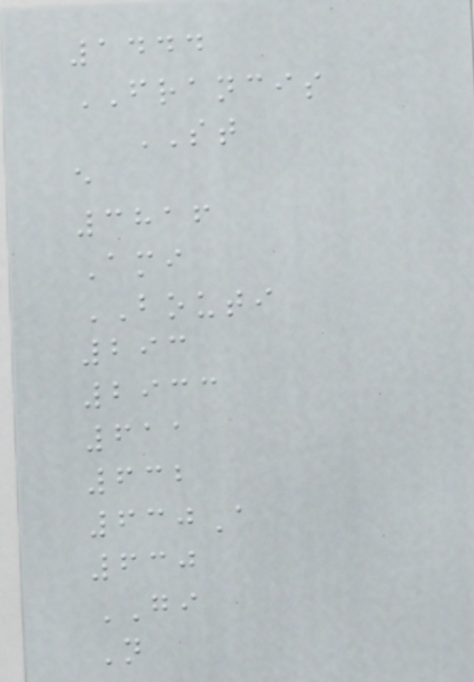1444
FRANCIS
ST
e
3816
Ami
BOUTI
293
2933
611
632
630A
630
GI
N
